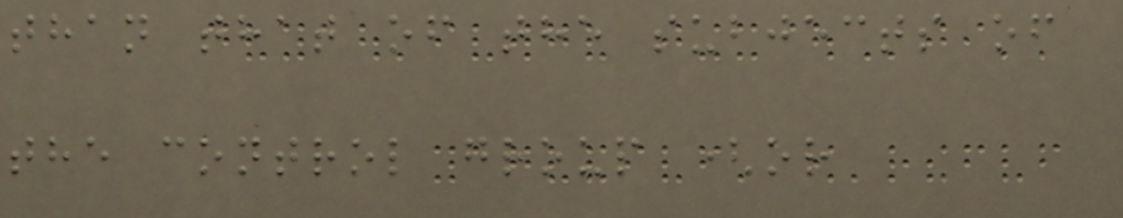than that of the subjects of
the control group (or
